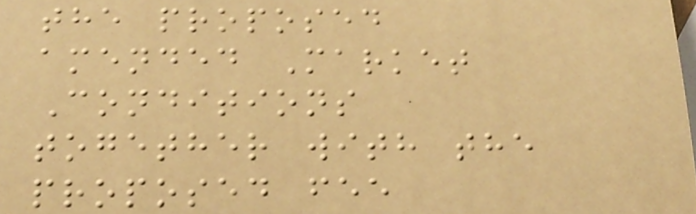the proposed
amended Market
Conditions
together with the
proposed fee
